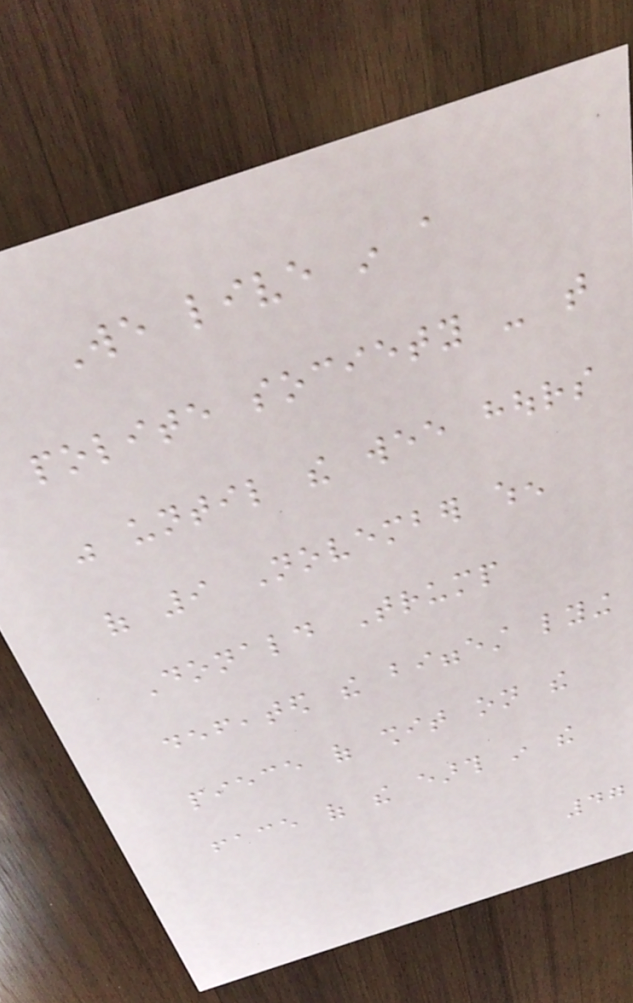We live in a
polite society - that
was until the wee hours
of 9 November when
Donald Trump
defeated the biggest lying
piece of shit on the
face of the earth in the
47
